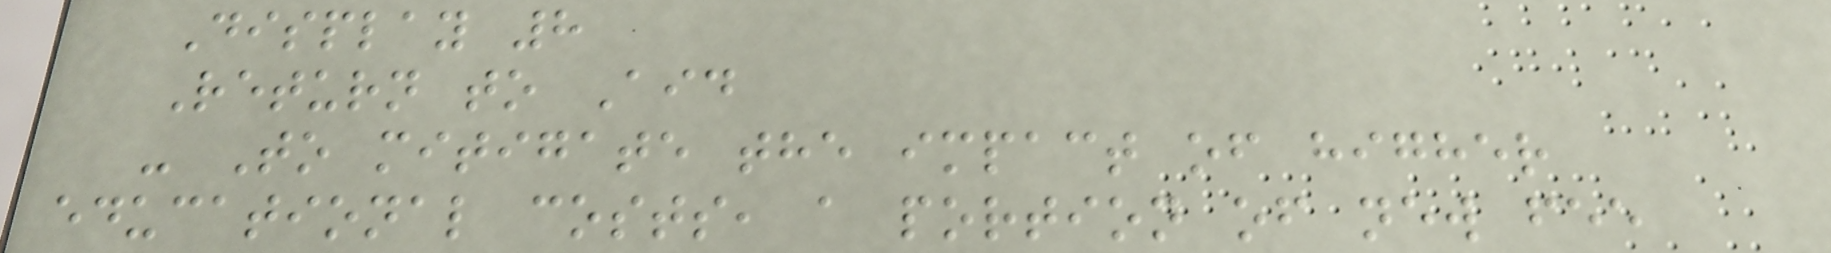Display 8
Return to Aid
- To mitigate the impact of higher
educational costs, a portion of new fee
